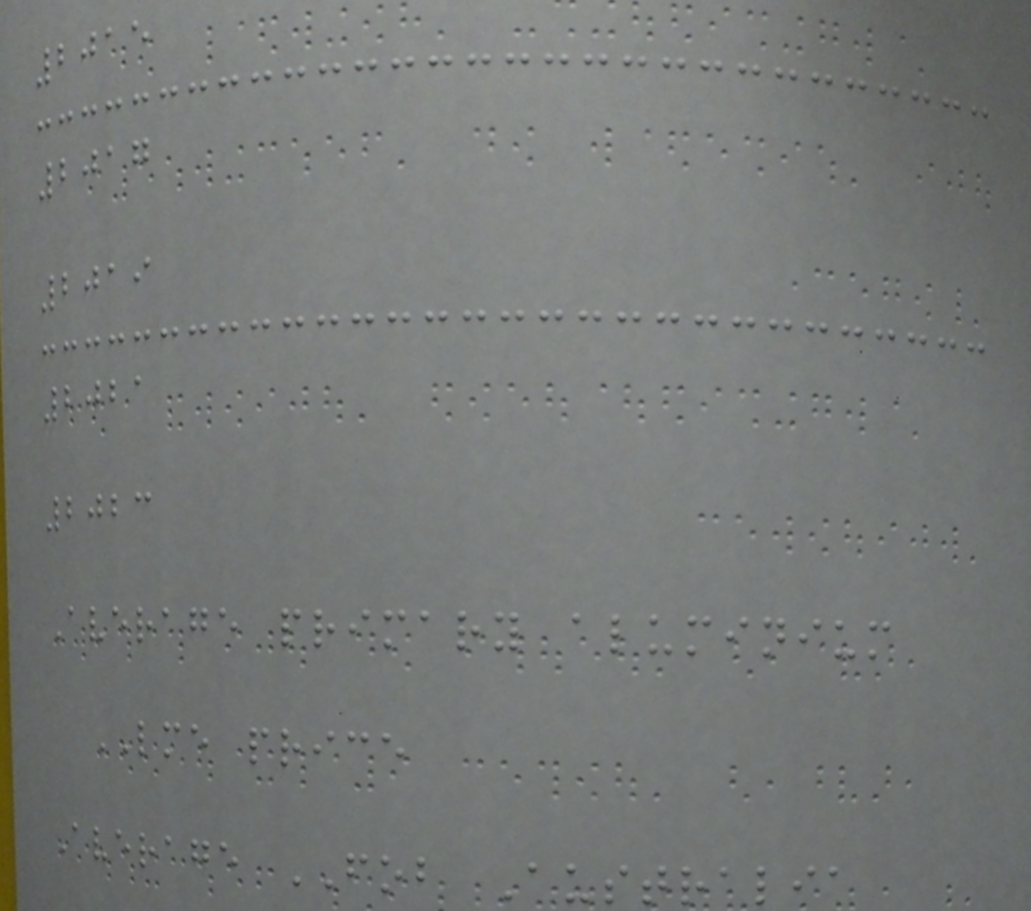2015
2017
2019
2021
2023
Average primary aluminium
LME price
Average FOB Australia
